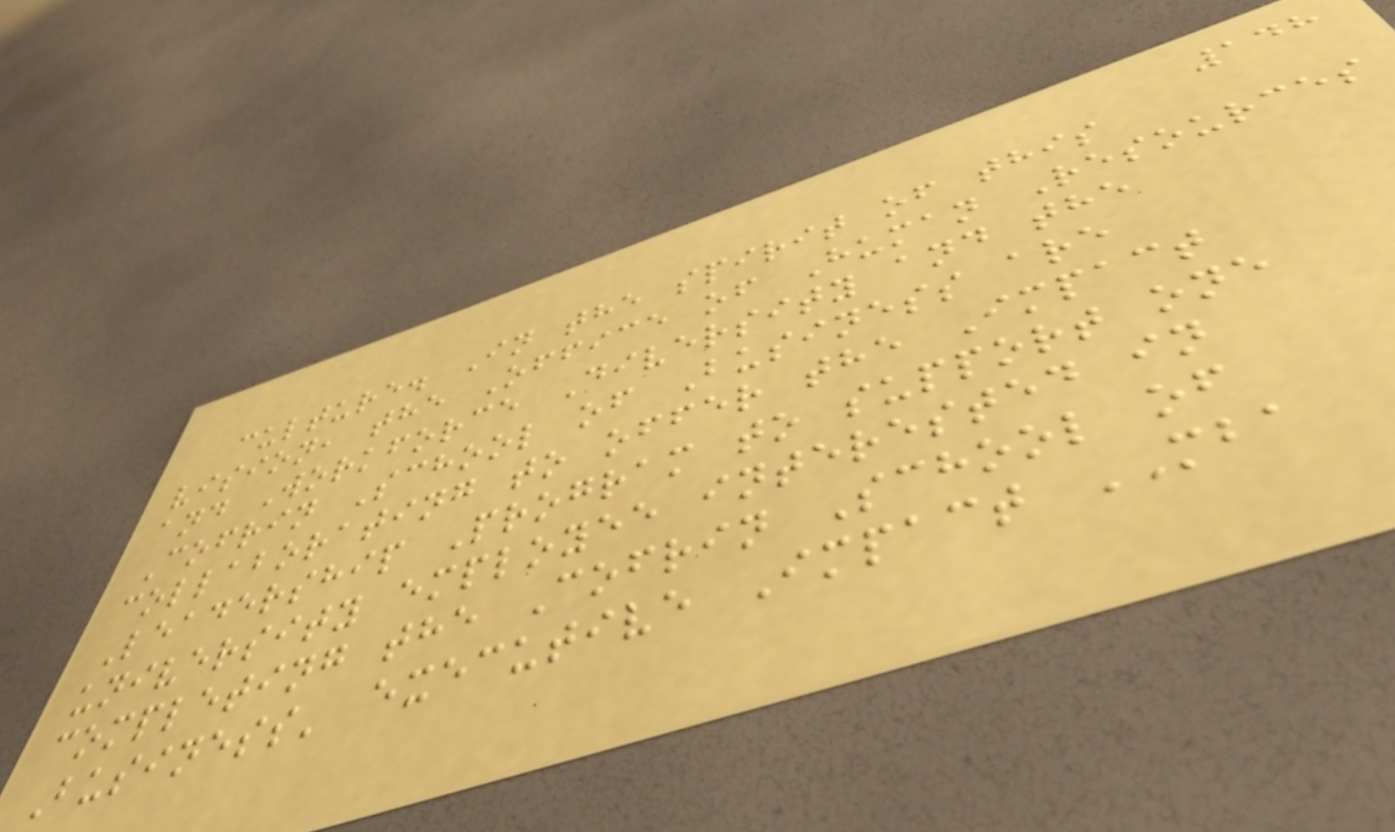148
culture. In the spirit of this
vision, the Office of Human Resources
and Workforce Diversity and the
Cofrin School of Business are
collaborating to offer the Impact
Leadership Program to support one
university employee interested in
completing the Cofrin School of
Business' executive Impact MBA
